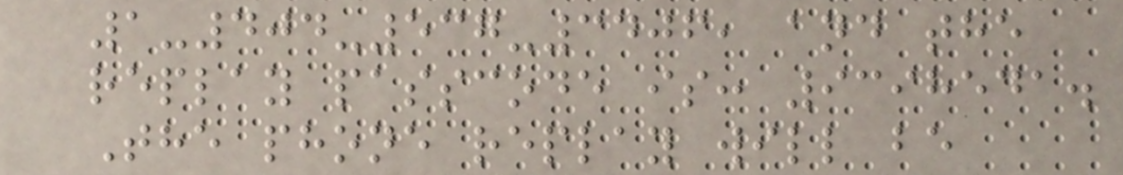1-404-537-3406, and the
replay passcode is: 9398541.
The phone replay will be
